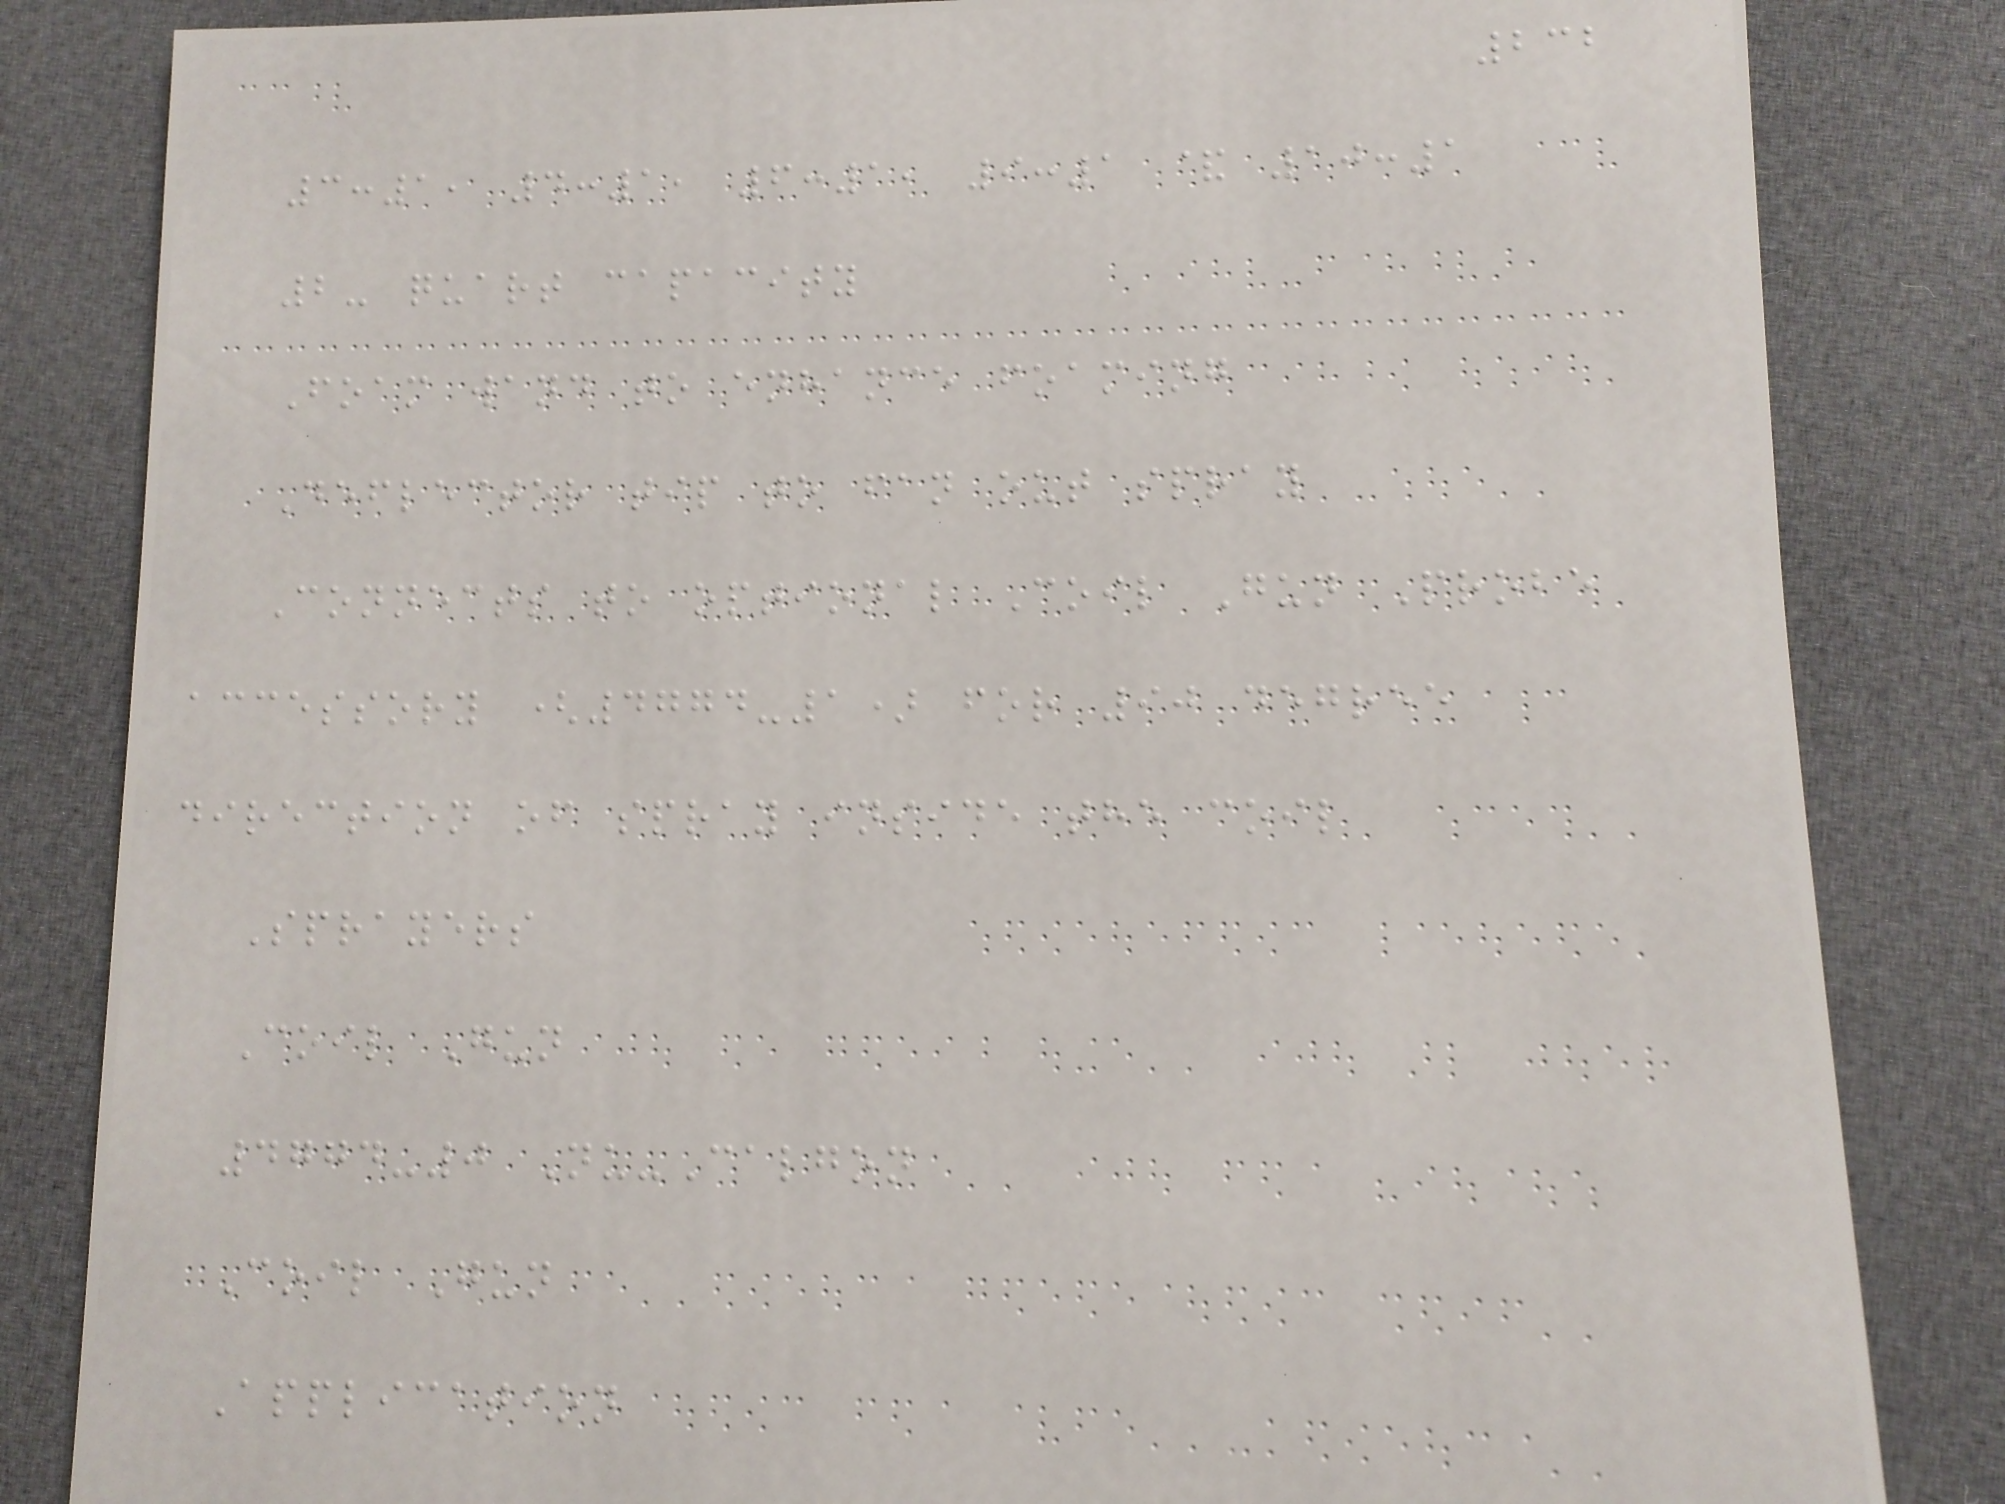232
3:1, 4:1, 6:1, 9:1 & 10:1
2- quart capacity
Foam wand to enhance foaming
Deflector tip to fan out spray
Connects to optional Coil Gun Probe
accessory (4774-1) for 90 degree
direction of spray inside the coil
Sprayers
Coil Gun
4774-0 Nu-Calgon
Coil Gun
Application
